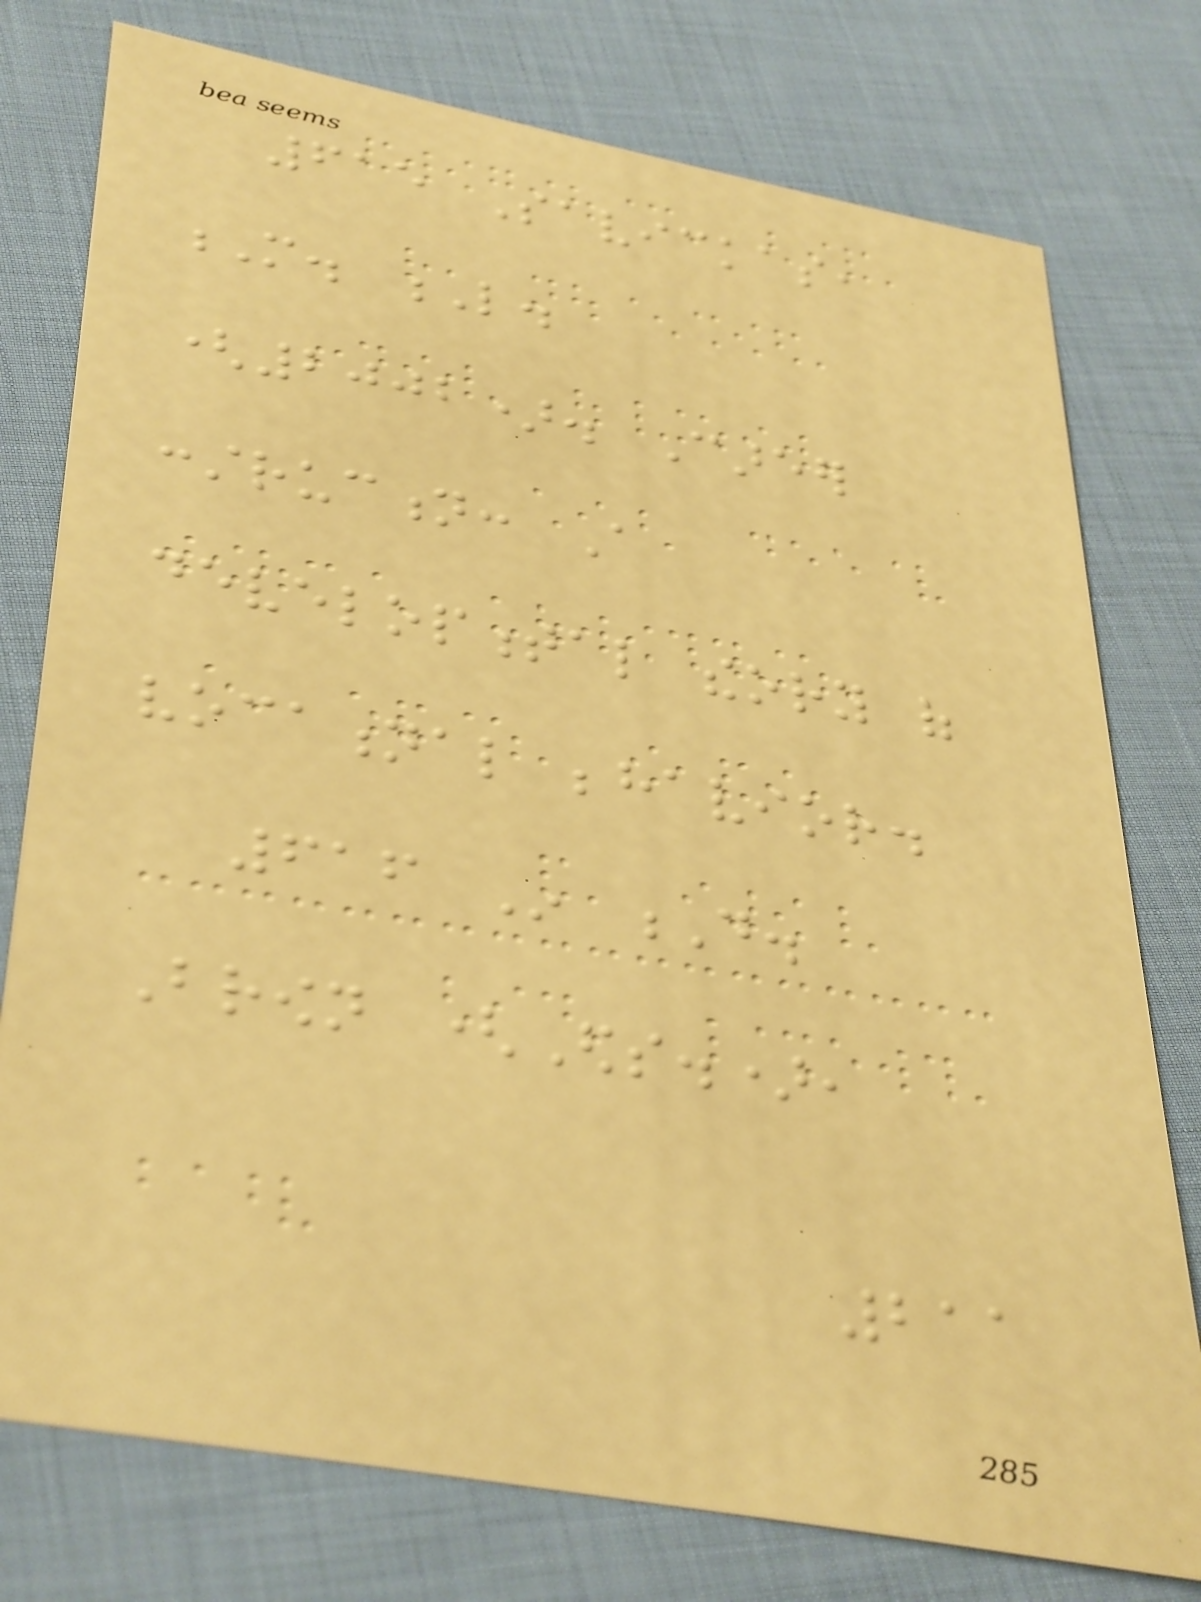615 Savickas,
M. L.
(2002). Career
construction: A
developmental theory of
vocational behavior.
616 In D.
Brown (Eds.),
211
